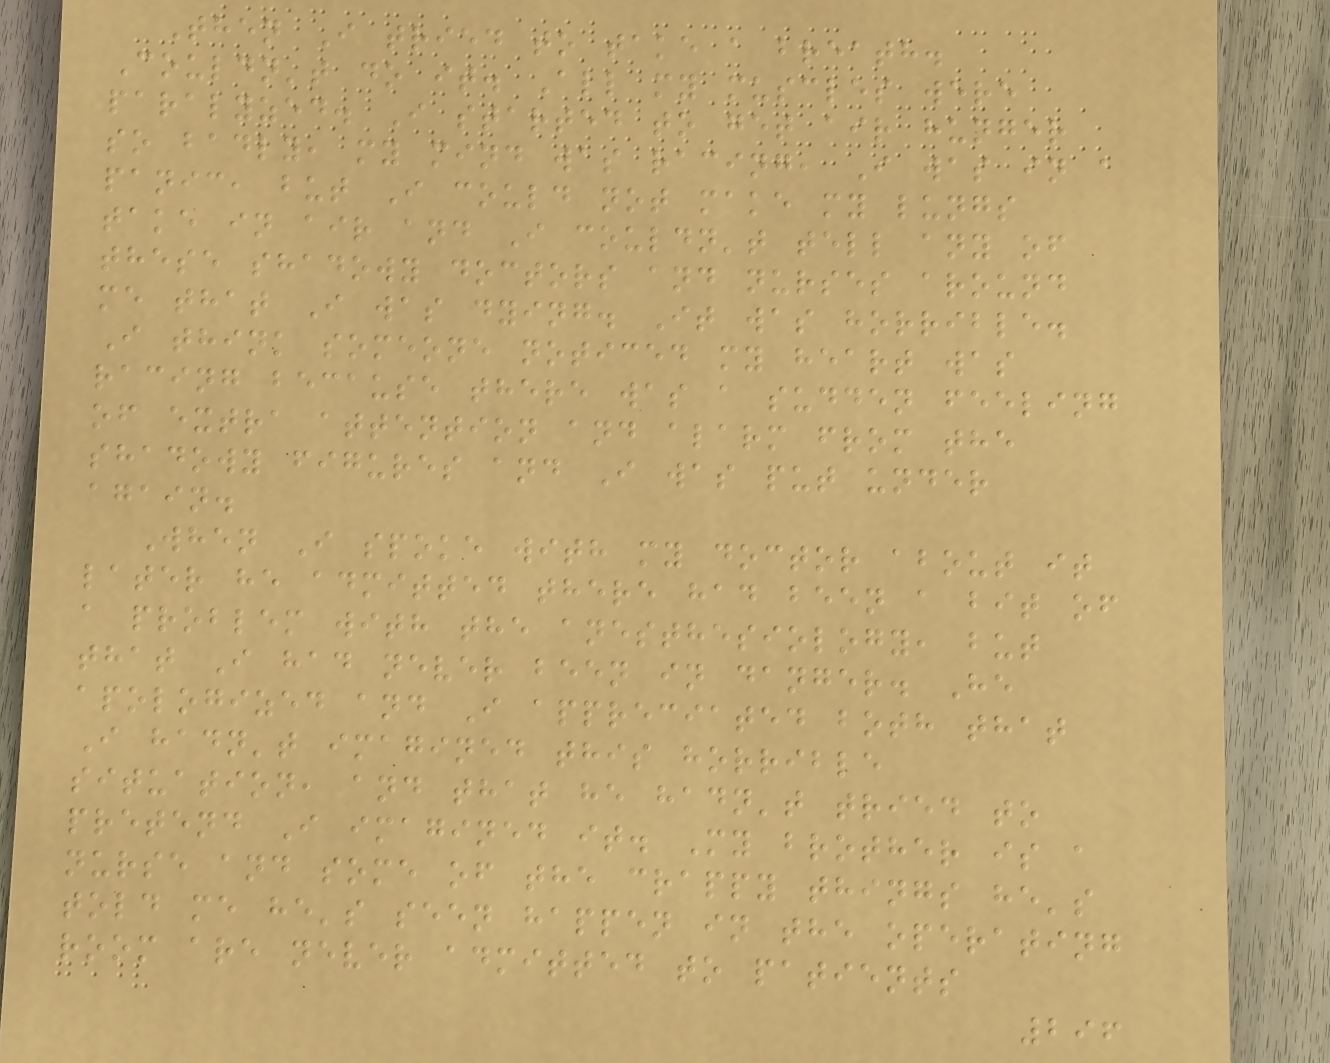Then I tried to take a breath.
Couldn't do it. All my muscles were
paralyzed. I started to get air hunger
so badly, my mind was racing, I was in a
panic, but I could not make my lungs
take in air and I couldn't tell any of
these shadowy doctors and nurses around
me that I was dying. It was horrible.
I think someone noticed my heart was
racing because there was a sudden feeling
of extra attention and alarm from the
shadowy figures and I was put under
again.
When I spoke with my doctor about it
later he admitted there had been a bit of
a problem with the anesthesiology, but
that I had never been in danger. He
apologized and I appreciated both that
I hadn't imagined this horrible
situation, and that he hadn't tried to
pretend I imagined it. My brother is a
nurse and some of the crappy things he's
told me he's seen happen in the operating
room are never admitted to patients
296
